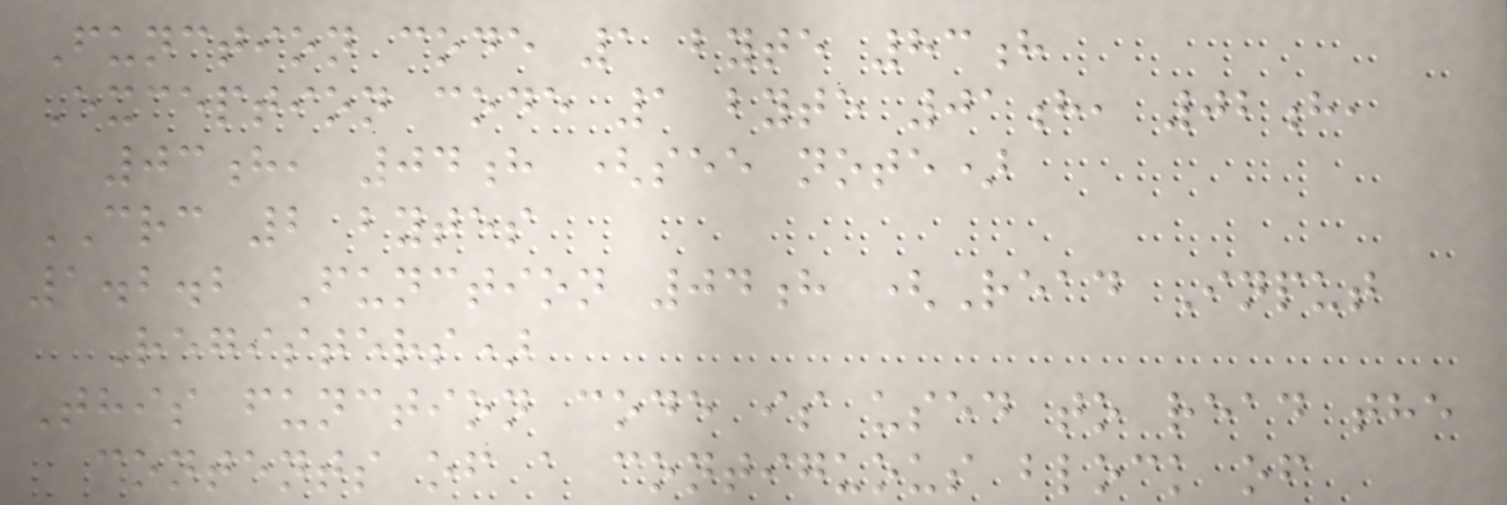Function code 1 byte 83h
Exception code 1 byte 01h, 02h,
03h, 04h (see note)
CRC 2 bytes
1.2.2 Function 04h (Read Input
Registers)
This function code is used to read the
contents of a contiguous block of
